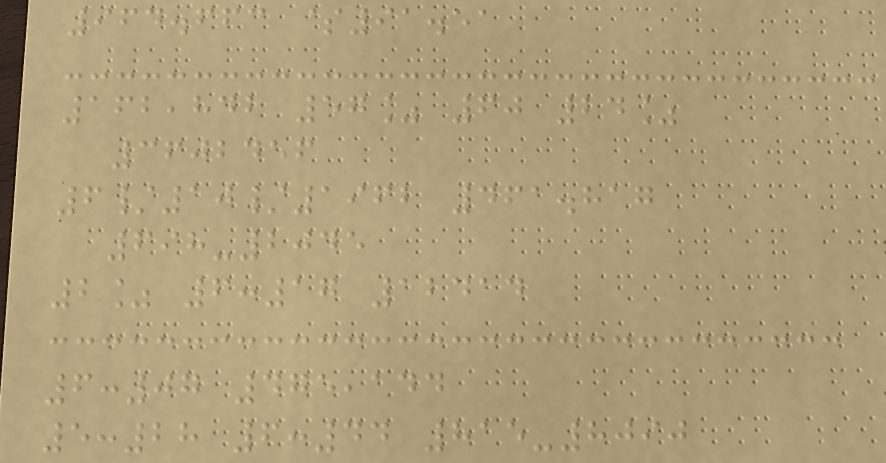964.663 $91.51
162,842 57% 60 24%
3602456
6/10/1962 461.817
698-2045
2% 6:17 12414
6:07 475,144
5:28 6:44 815-8090
